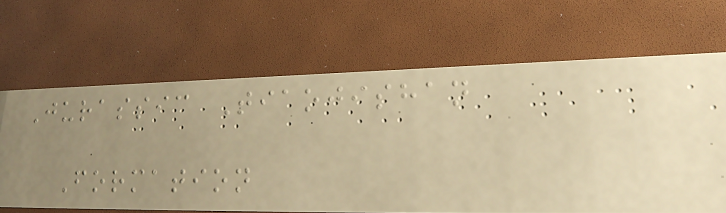Jurassic Tiaojishan
Formation
